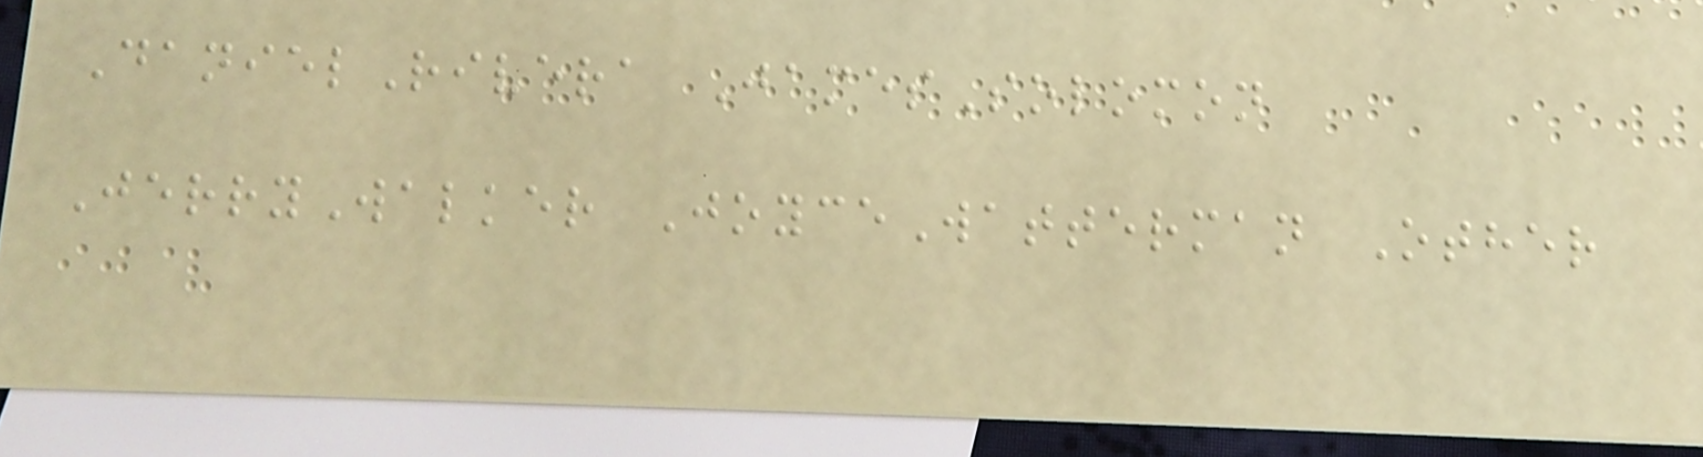DanielRivera JamesSolomon
JerryWalker JoyceWatterman Other
